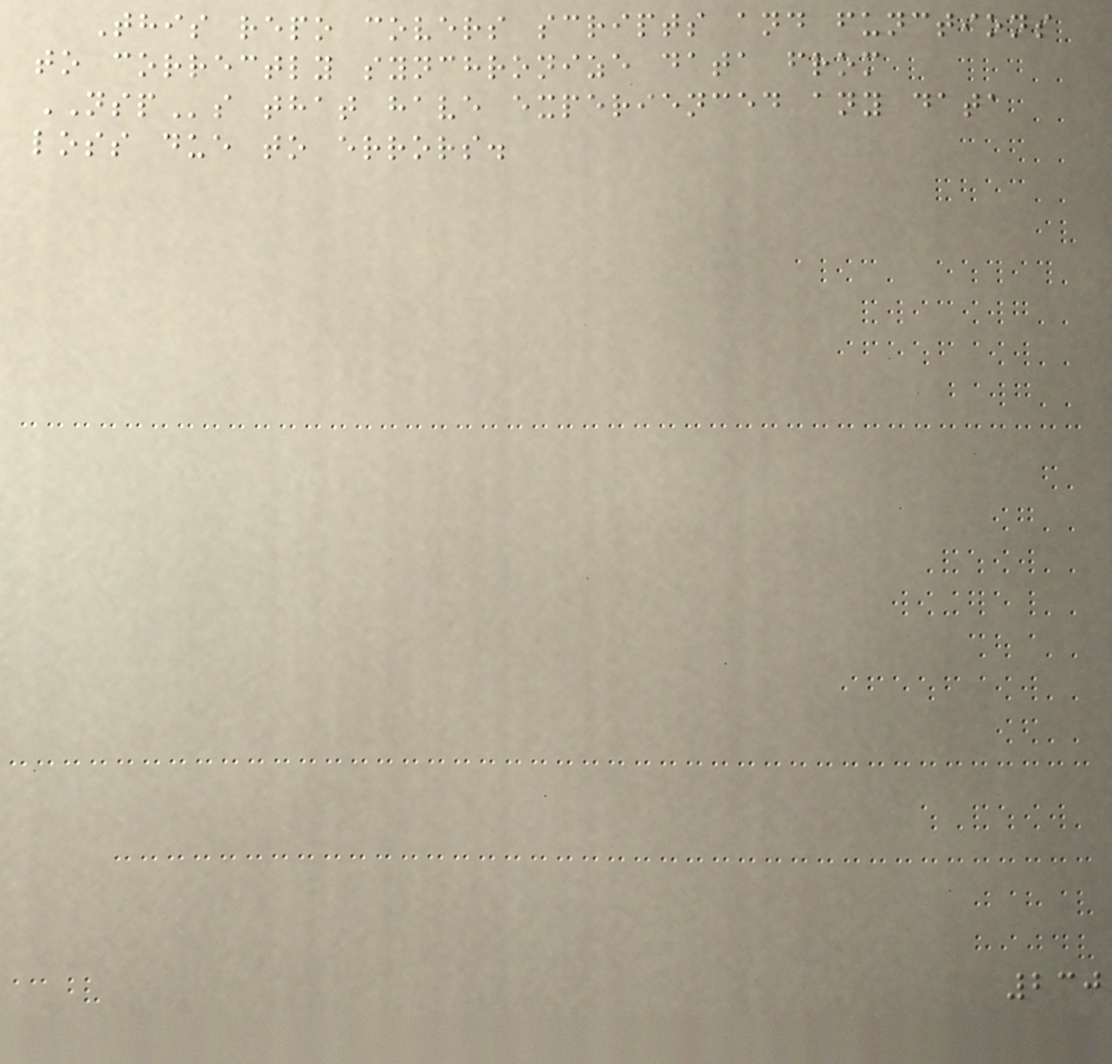This repo covers scripts and functions
to correctly synchronize data from
NSPs that have experienced any data
loss due to errors.
230
